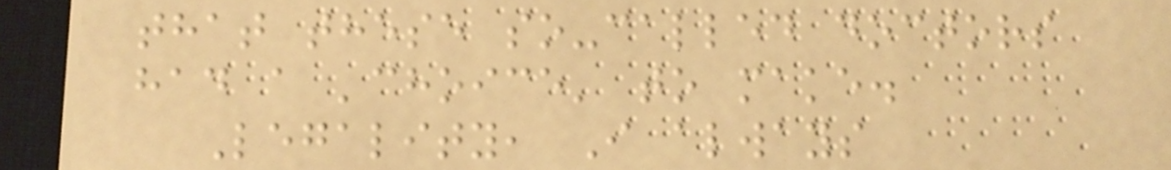that these so-called doctors
had a 'choice' to make.
Legality, I always
